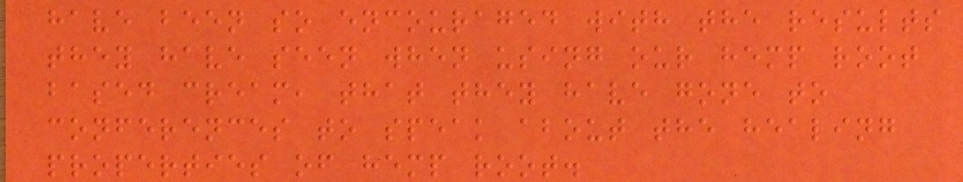have been so encouraged with the results
they have seen when using our hemp root
based cream, that they have gone to
conferences to speak about the healing
properties of hemp root.
